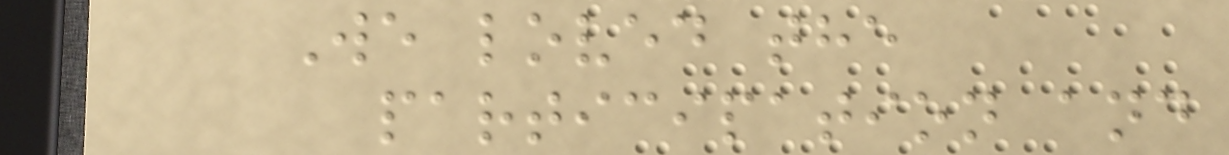We loved the
participation and
